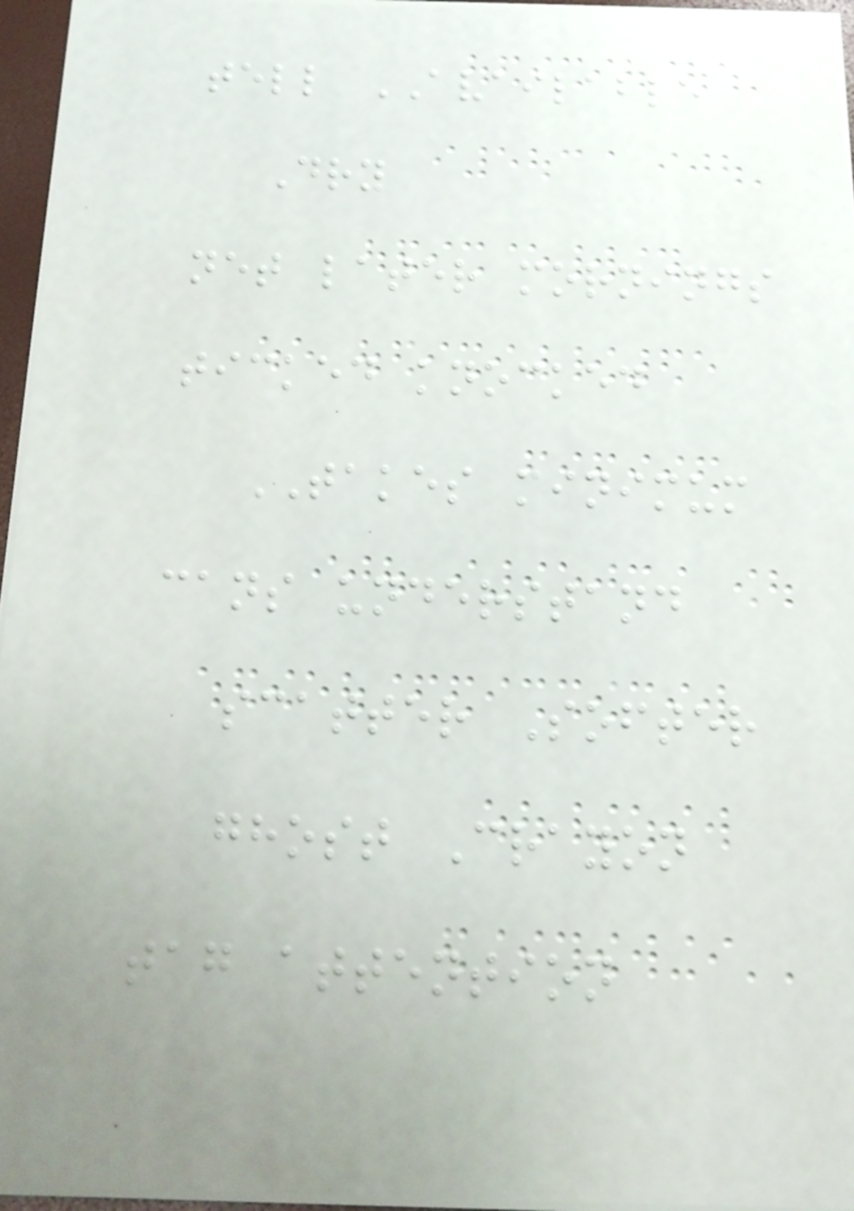tell AVAILABLE
Dry
net later mornings
ticked knocked
TAKES minimum
cans understand
scatter Softer
ghost Crayon
tag attention
